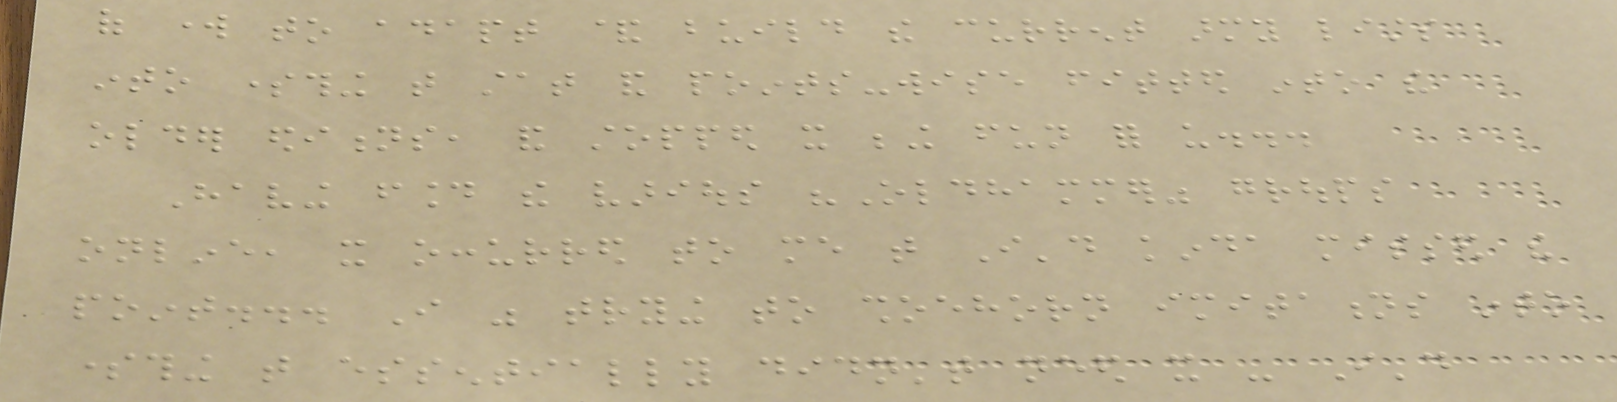of work to adapt & build the current army lists
into something that stat and points-wise fitted into the
older editions, and stopped it being fun for us...
Having found the various "Oldhammer" groups
online, it occurred to me that I'd kinda missed the
point... I was trying to shoehorn imitations into
something that essentially didn't need it - I'd
